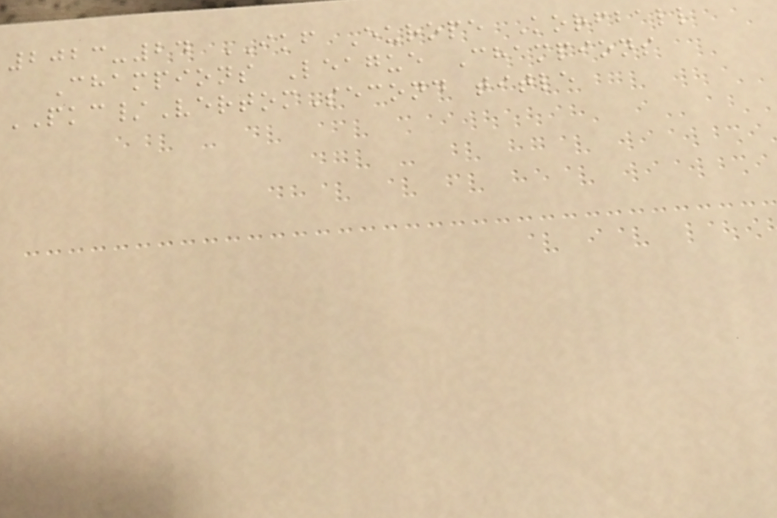2023-24 IKF Europe Korfball
Champions League Champions
PKC/VertomSecond title
